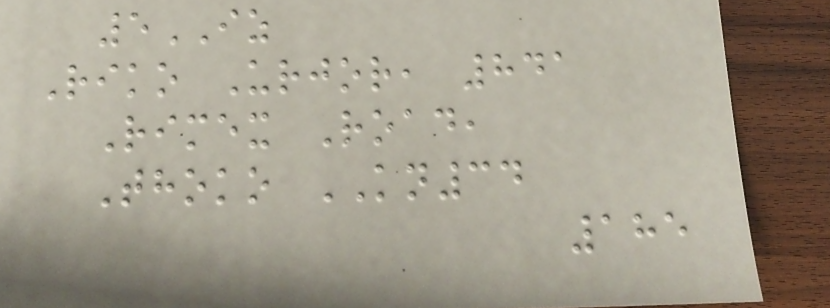5IZ
Riko Urjor, 841
Rimex Road,
Thoko KN34
185
